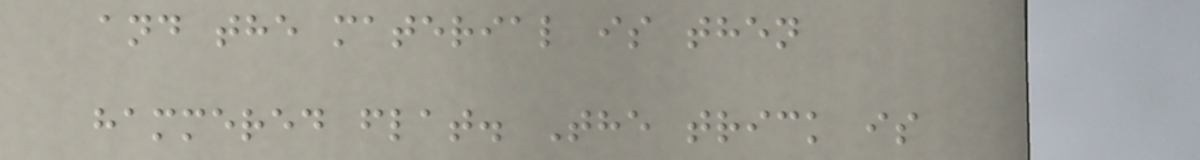and the material is then
hammered flat. The trick is
